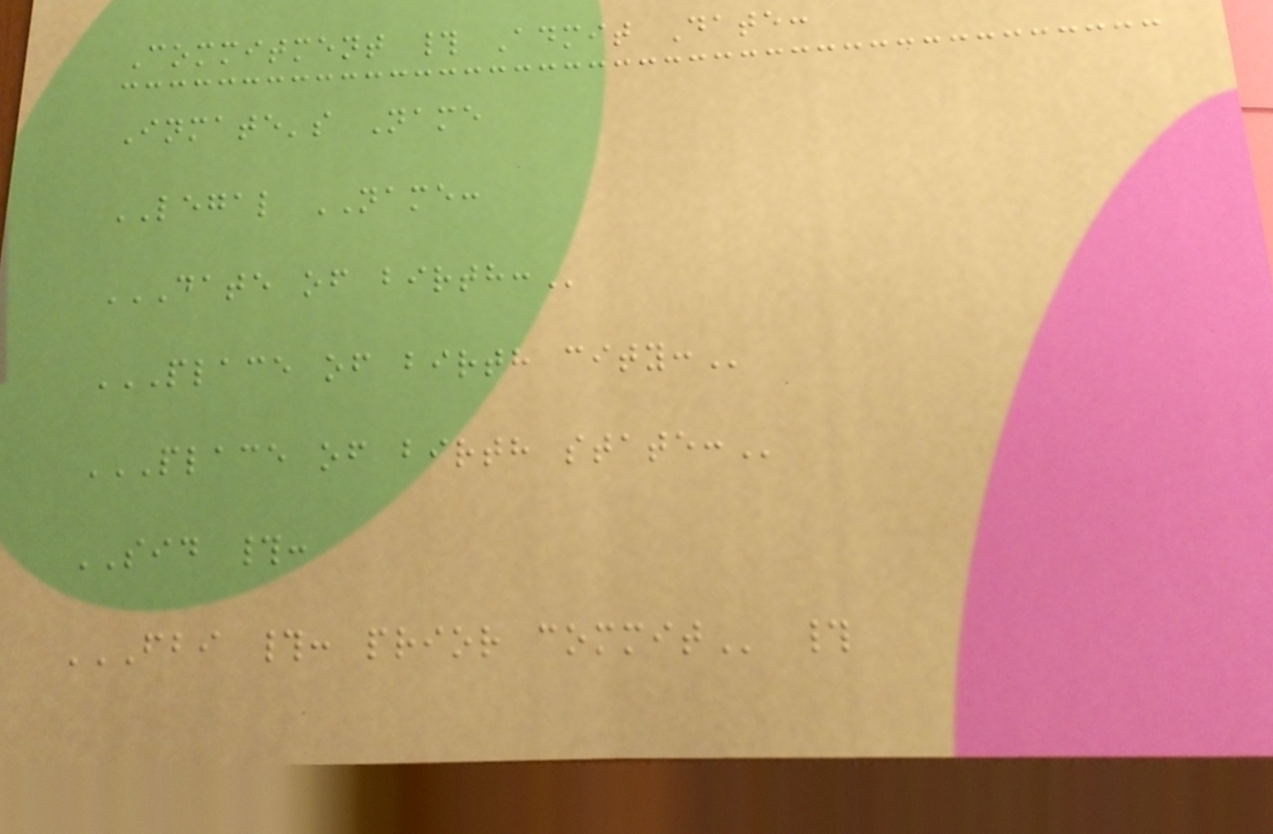Commitment # Admit Date:
Inmate's Name
LEGAL NAME:
DATE OF BIRTH:
PLACE OF BIRTH CITY:
PLACE OF BIRTH STATE:
SID #:
FBI #: PRIOR COMMIT #
